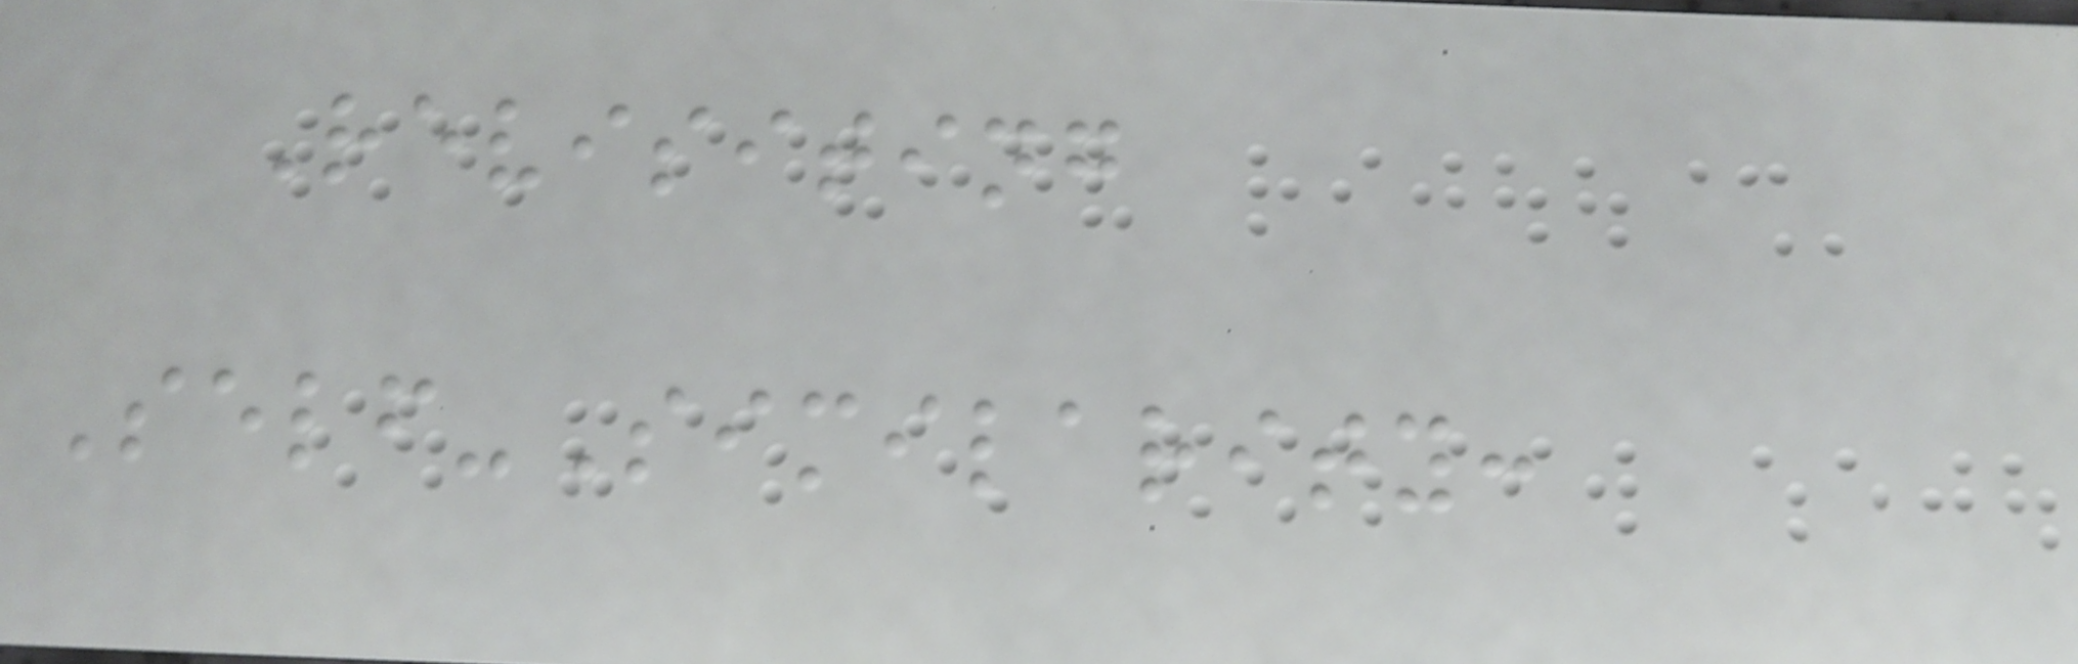Revisiting
Self-Similarity:
